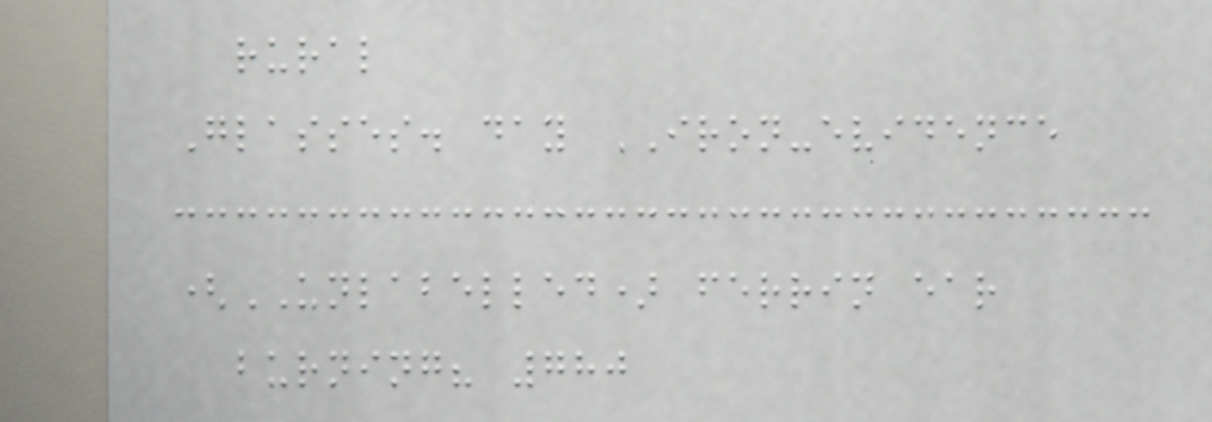rural
Glasses. day IRON-evidence
(UNLABELLED) ferrin ear
burning? 780
